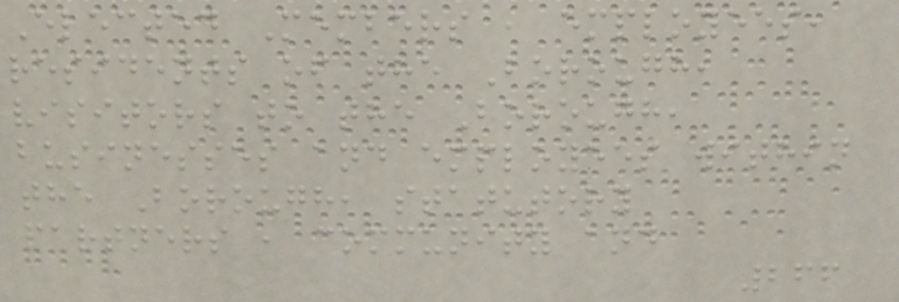Elected Members , employees,
residents of the Borough,
visitors to the Borough,
businesses and employees within
the Borough, statutory
partners , community and
266
